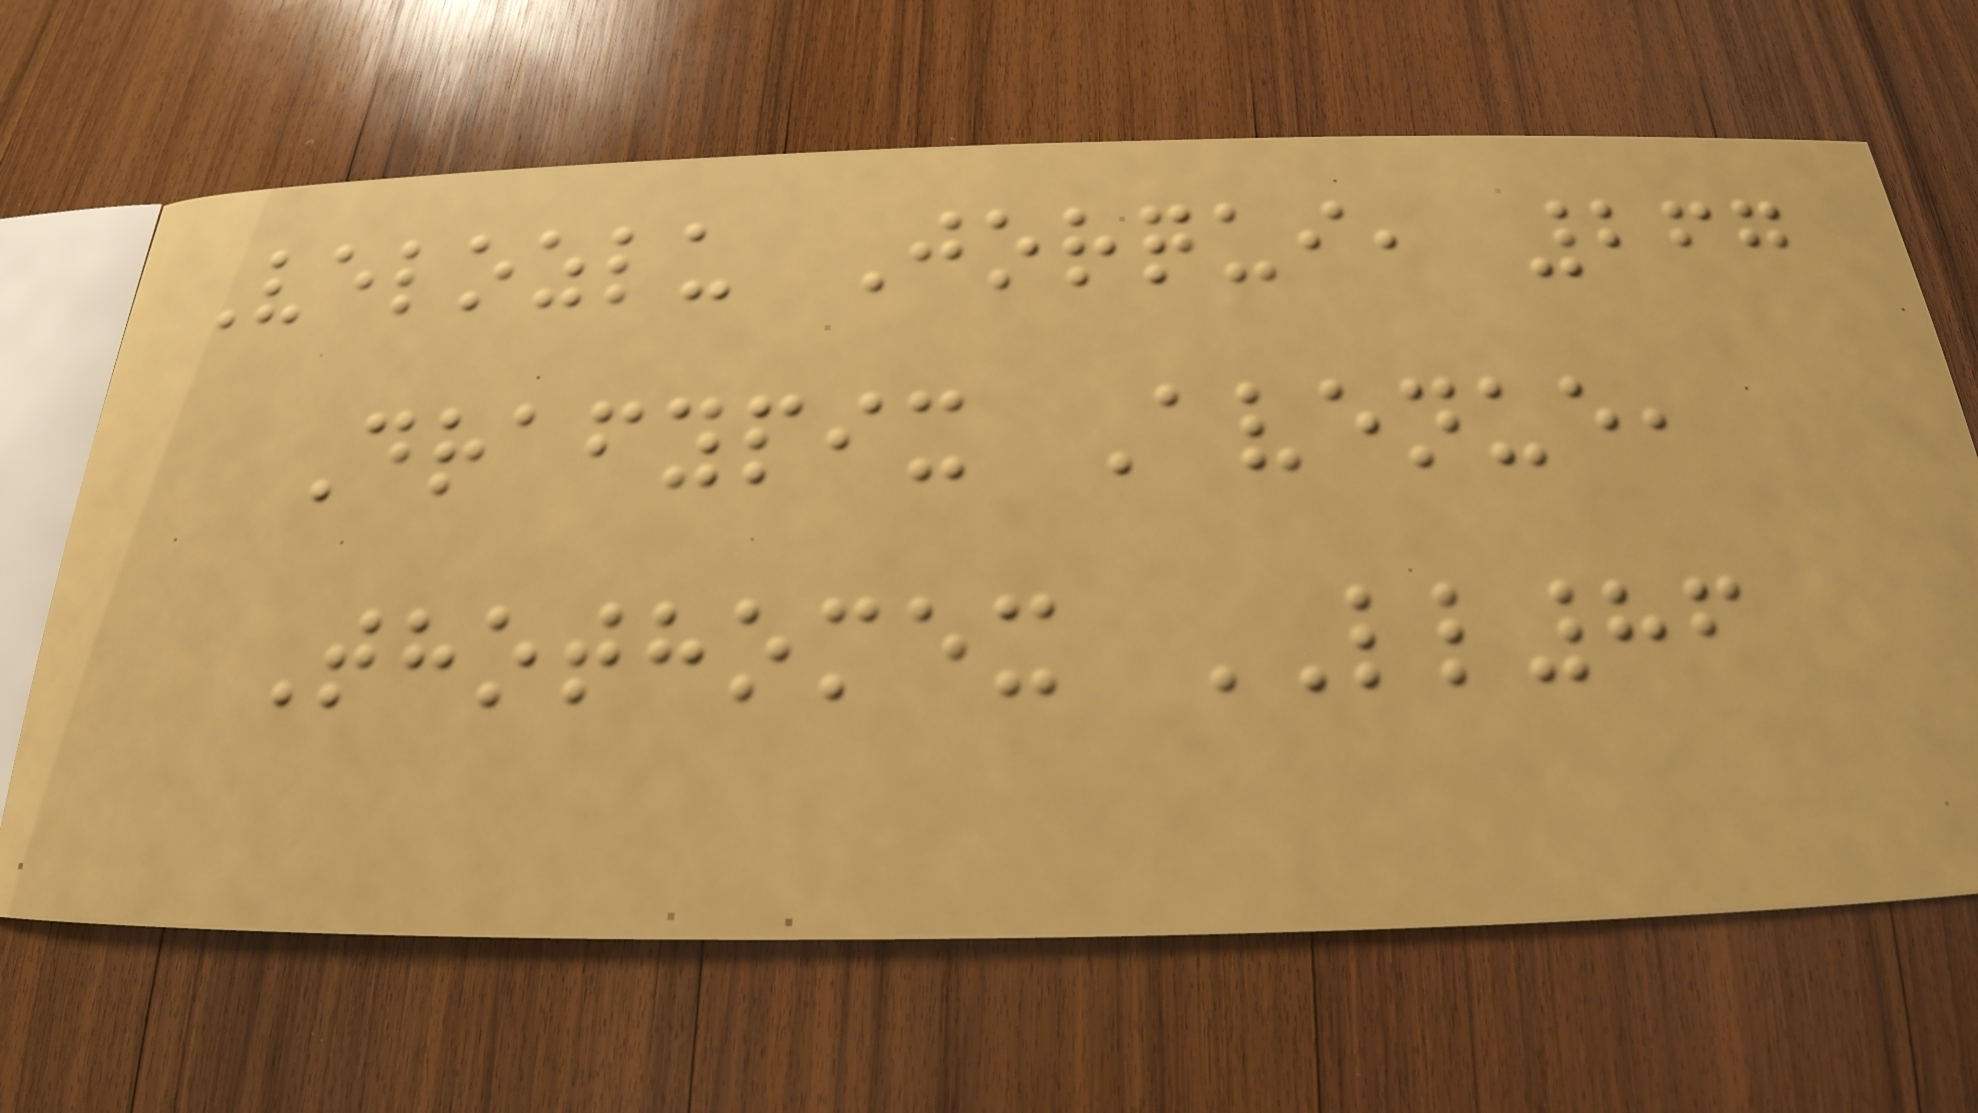Velozlu Jorqui, 267
Drafypix Avenue,
Thothomex LL86
